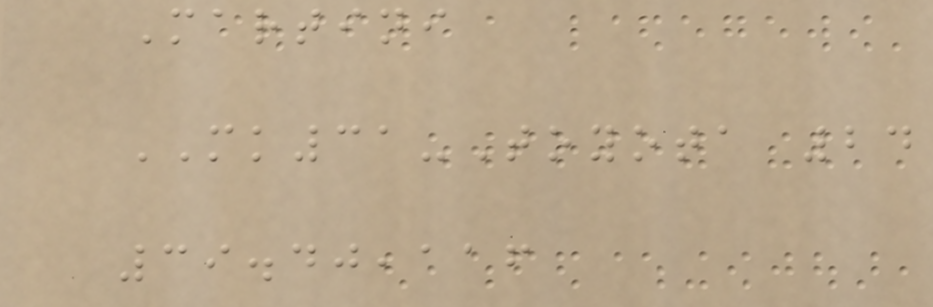Martini
MK31-Toyota 24
39.40,116
